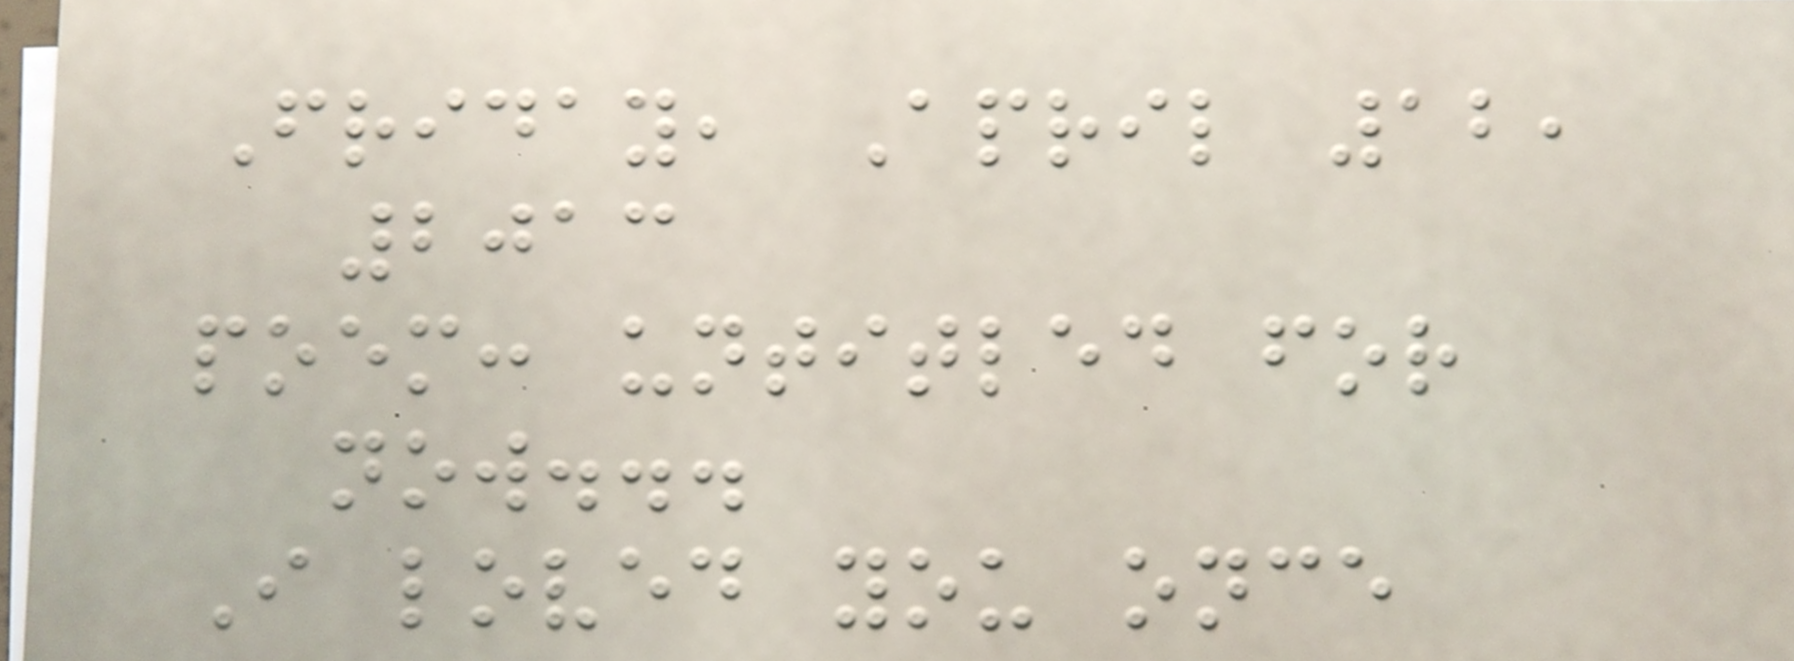Friday, April 12,
2013
poem: untitled for
now...
I loved you once
